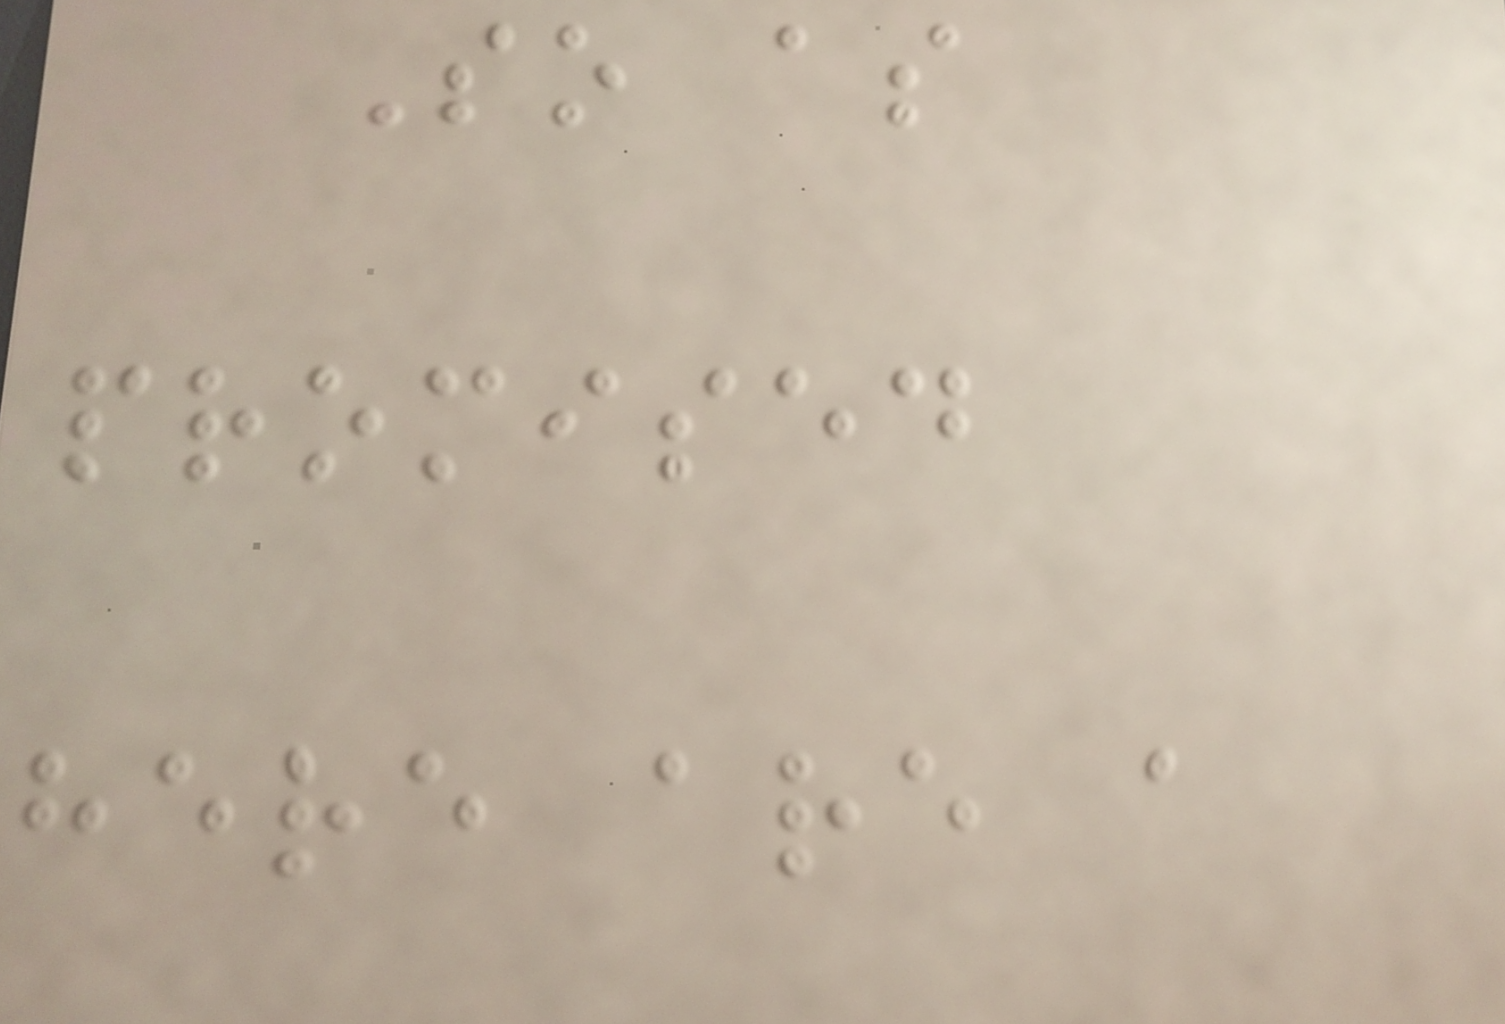So as
promised
here are a
